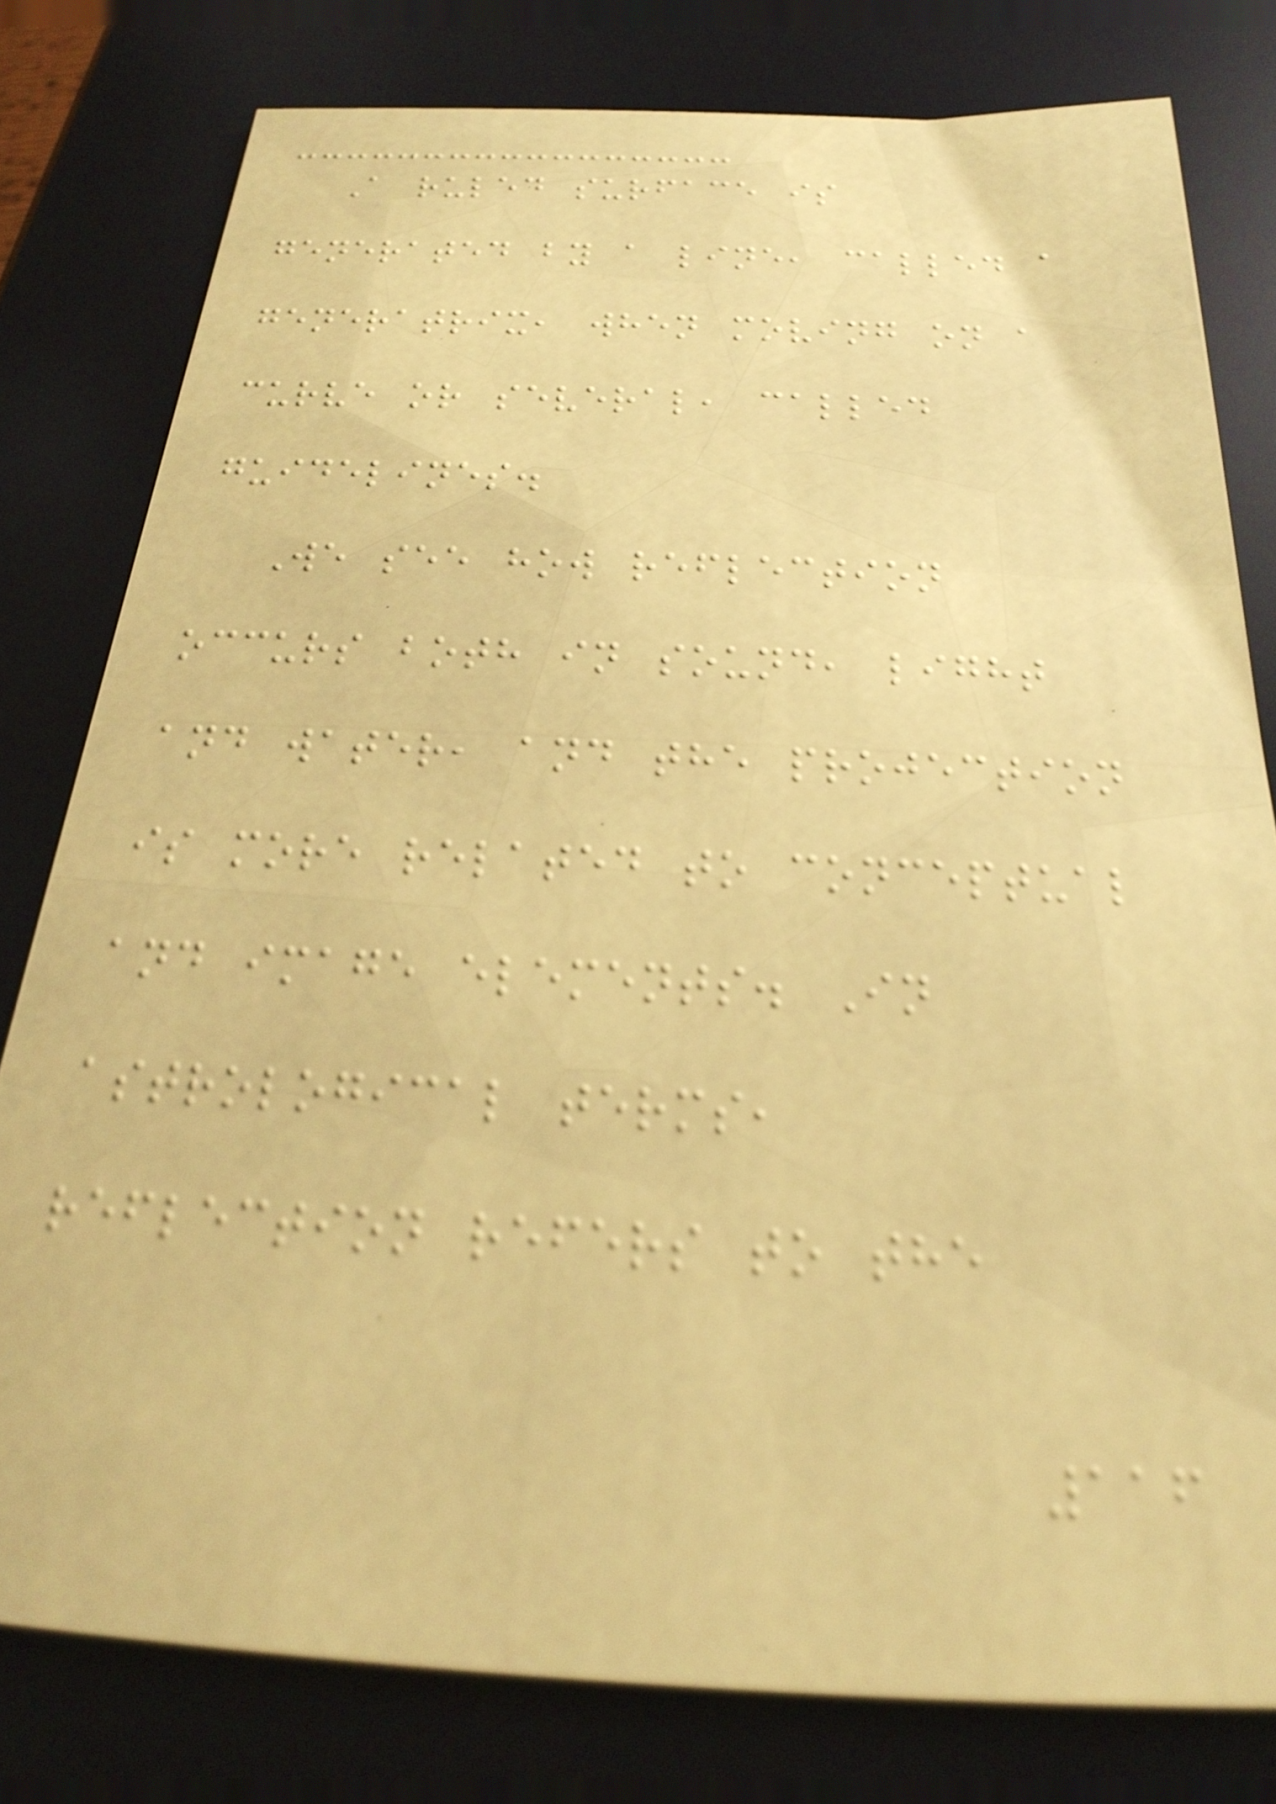A ruled surface is
generated by a line, called a
generatrix, when moving on a
curve or several, called
guidelines.
We see how reflection
occurs both in sound, light
and water, and the projection
is more related to conceptual
and image elements. In
astrological terms,
reflection refers to the
116
